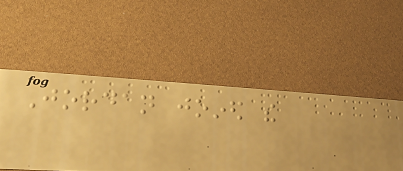Jordan joined the
